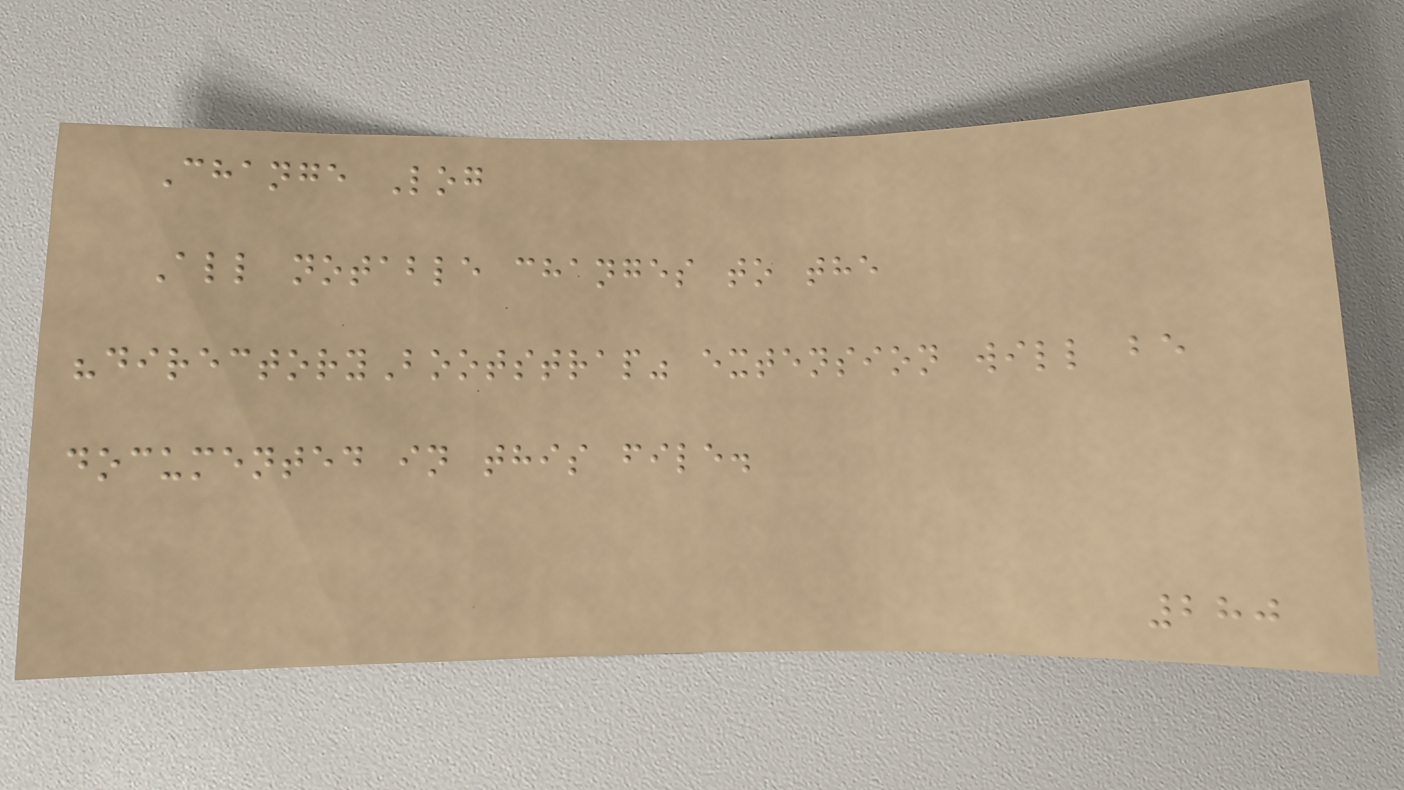Change Log
All notable changes to the
"directoryBootstrap" extension will be
documented in this file.
280
